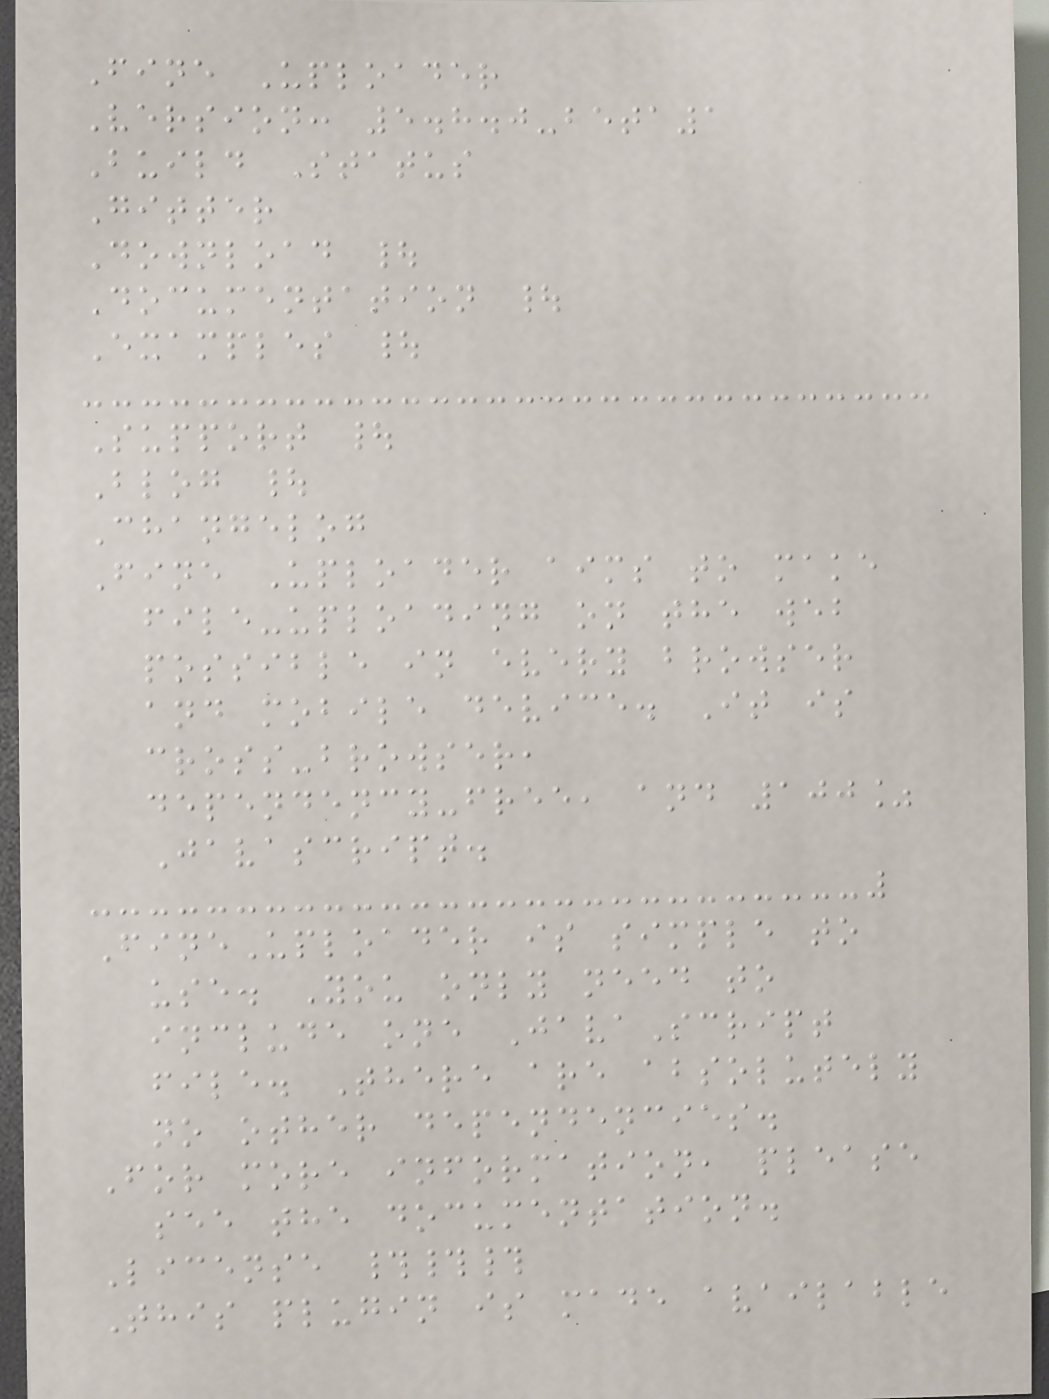Fine Uploader
Version: 5.8.0-beta1
Build Status
Gitter
Download |
Documentation |
Examples |
Support |
Blog |
Changelog
Fine Uploader aims to make
file-uploading on the web
possible in every browser
and mobile device. It is
cross-browser,
dependency-free, and 100%
Javascript.
FineUploader is simple to
use. You only need to
include one JavaScript
file. There are absolutely
no other dependencies.
For more information, please
see the documentation.
License ###
This plugin is made available
